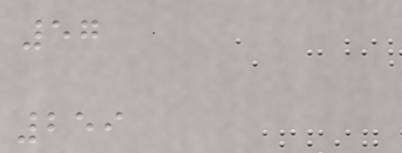57
259
